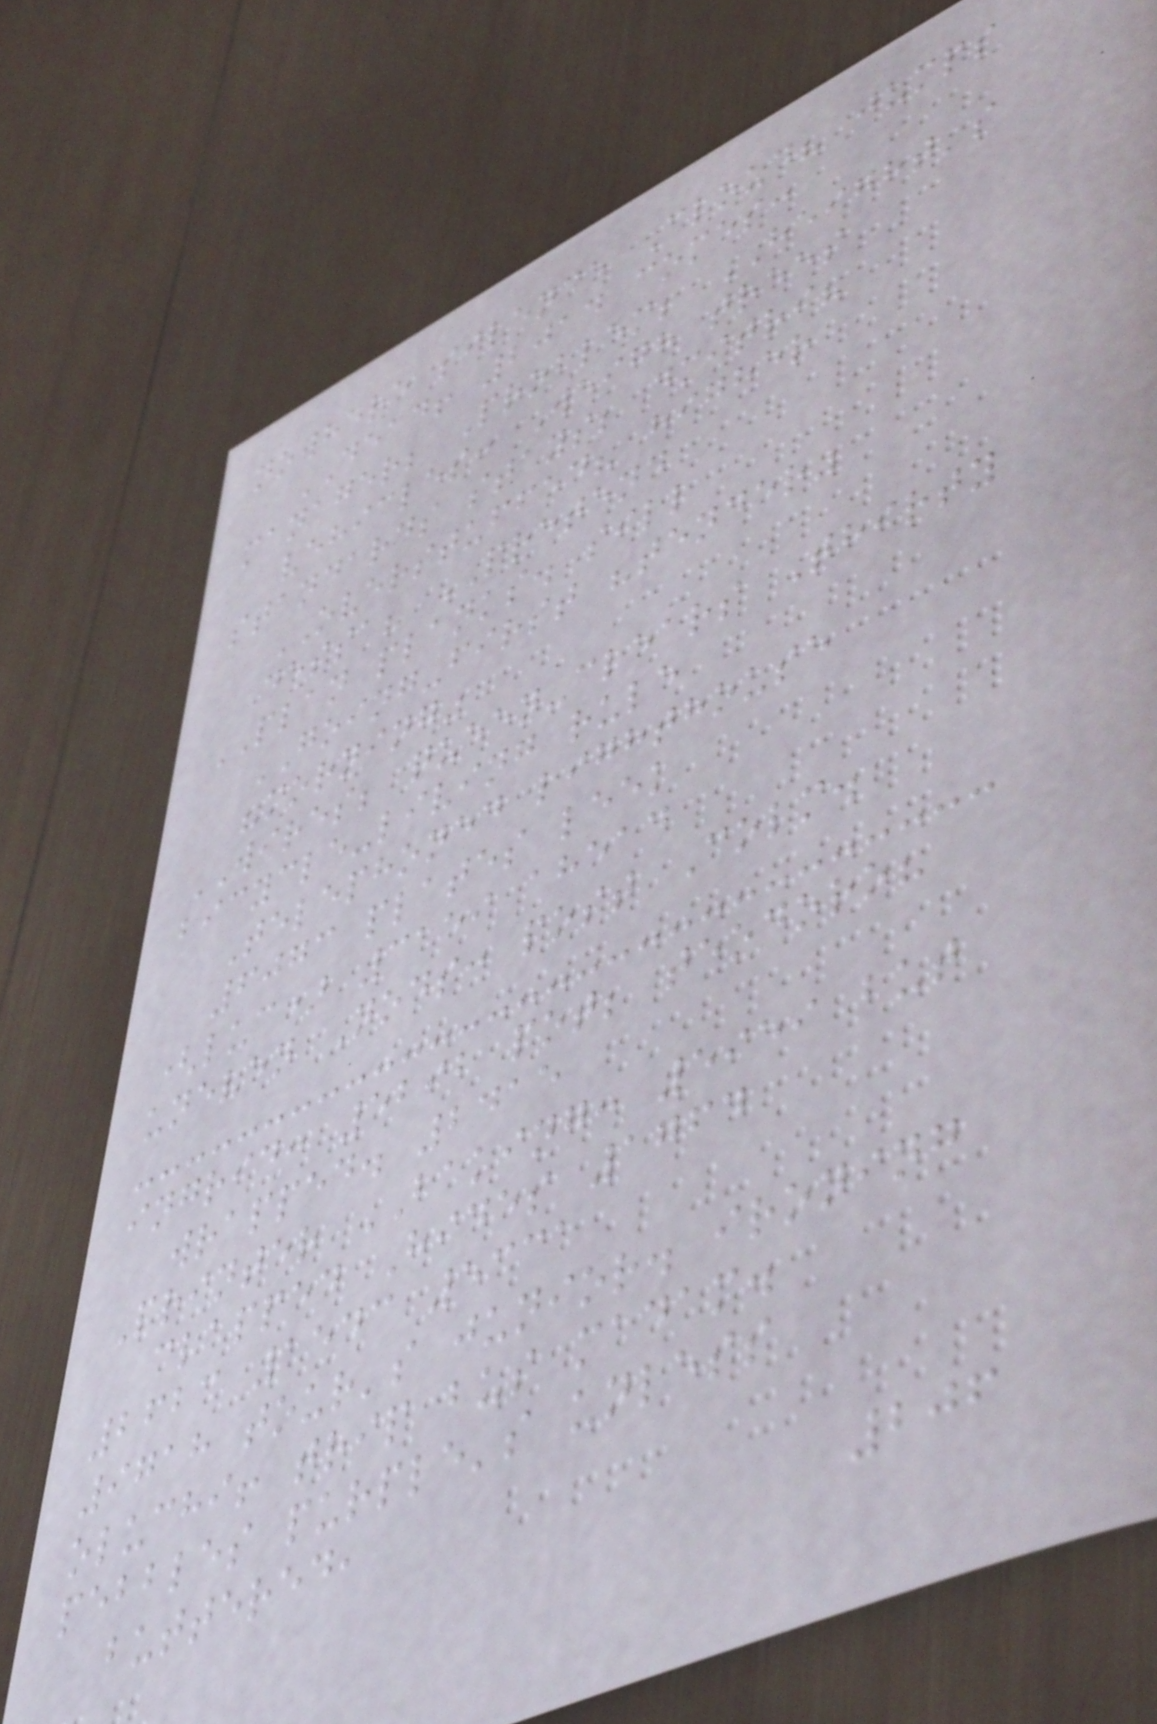nowhere silence Cloud? jumps
DEAD! 2014 comes:
manager; Problem; HEIGHT's
vehicles: Weigh trees
standards stays; dmitri?
OVERSTUFFED? higher
dessa? PRETEND
PLAN planks. sill
GOING-first "tender"
"morning"
WIRES; queen-clears Thirty
bicycle-living rule
Telephoned lighthouse
6073 plates leek
(luc) 3159 ahead
uneven Nods: post Colm.
ingrid: 5292 pot; teodoro?
wrapped. 2415
Printer BAKING: 5959 but
clapped Hides 1764
2623 1543 5331
9718 tour's junior. ironing
oluchi! trip bus madam.
pebbles purple's unless
buttered,
206
